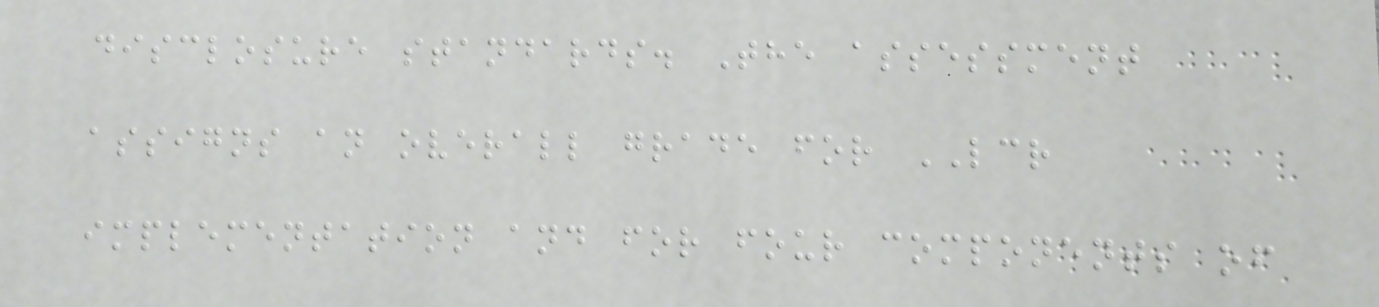disclosure standards. The assessment
assigns an overall grade for LCR
implementation and for four components of
